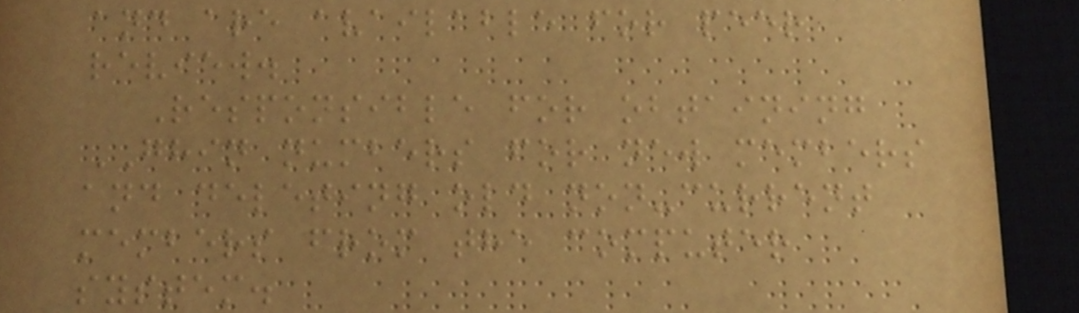and are available for peer
review.
Responsible for obtaining
GHIN numbers for new members
and deleting old non-current
members from the computer
system.
